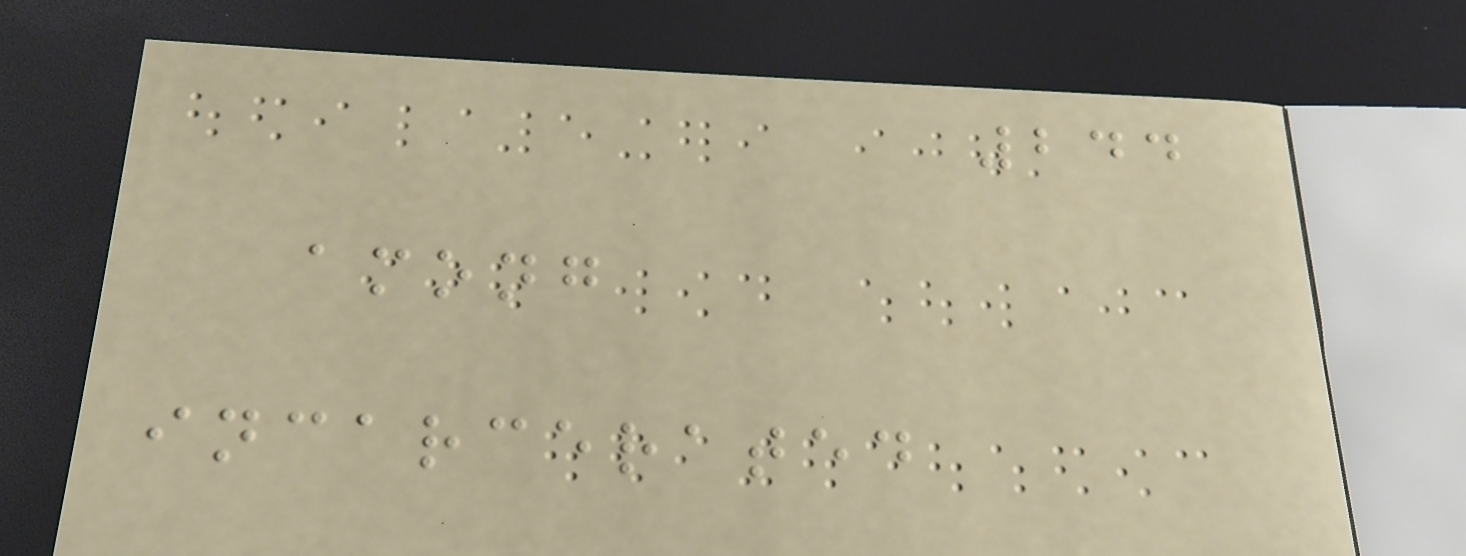244
among
incarcerated
